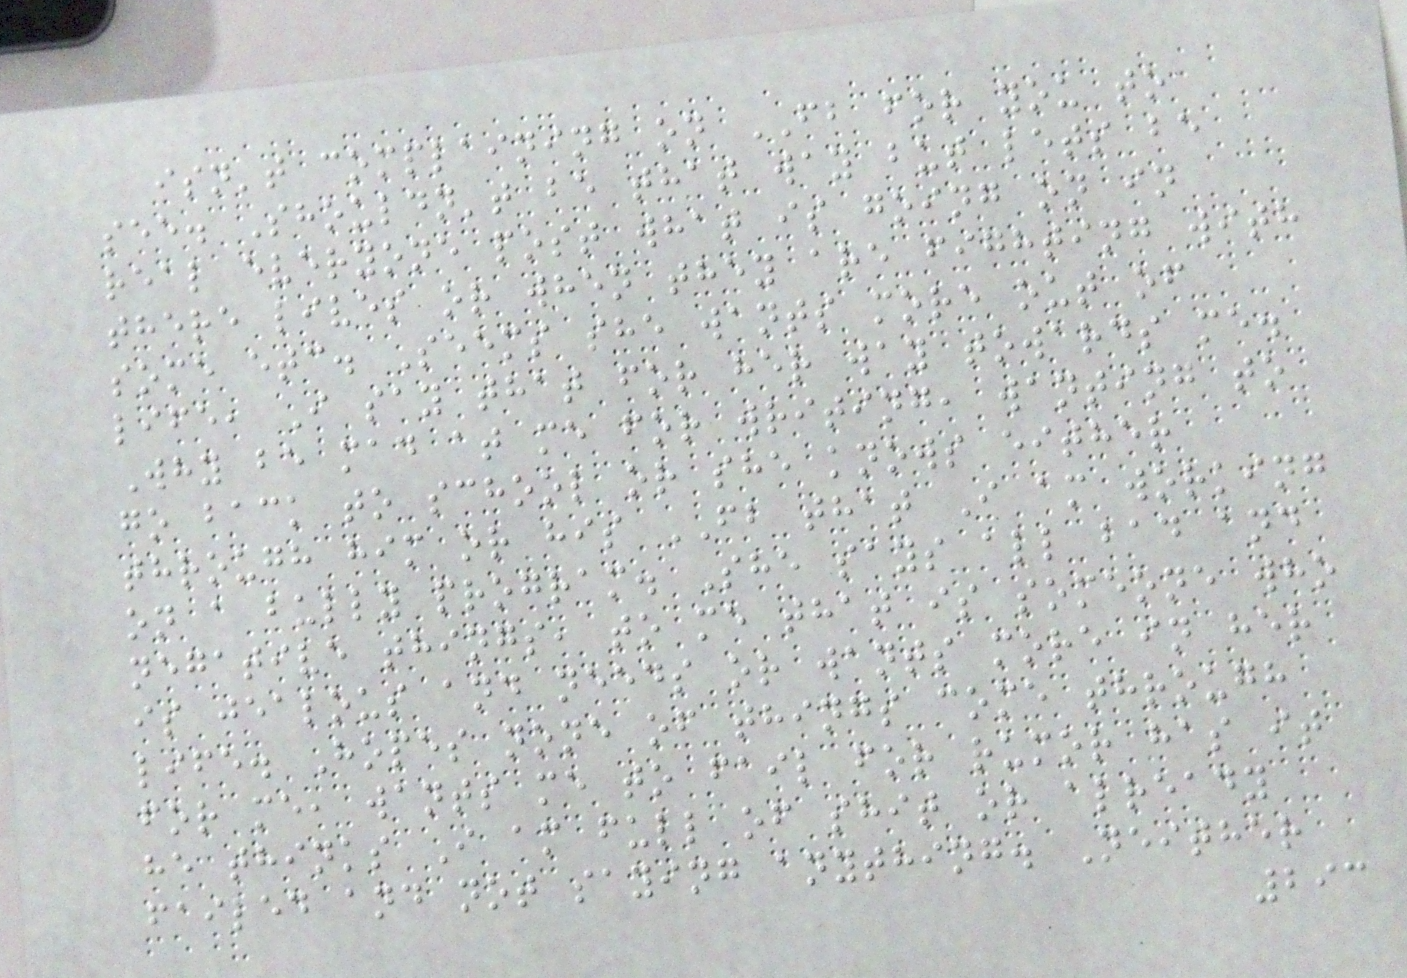isn't complaining on FB for you to
see. Shouldn't be that way but lets be
real everyone post what is going on in
there lives or when they are fighting with
some etc. Seems she wants more out of
life, I say that for her way towards me.
Why be mad at me for writing, wanting to
go back to school or she knows either
through him or his FB that I am working
on a bully program. She says all bad and
negative things, to me that is someone who
is jealous and needs or wants more in her
life. Hopes none of things come through
for me, wants me to fail for rumor has it
he thinks I am full of shit or already
failed and not saying anything. Neither
293
